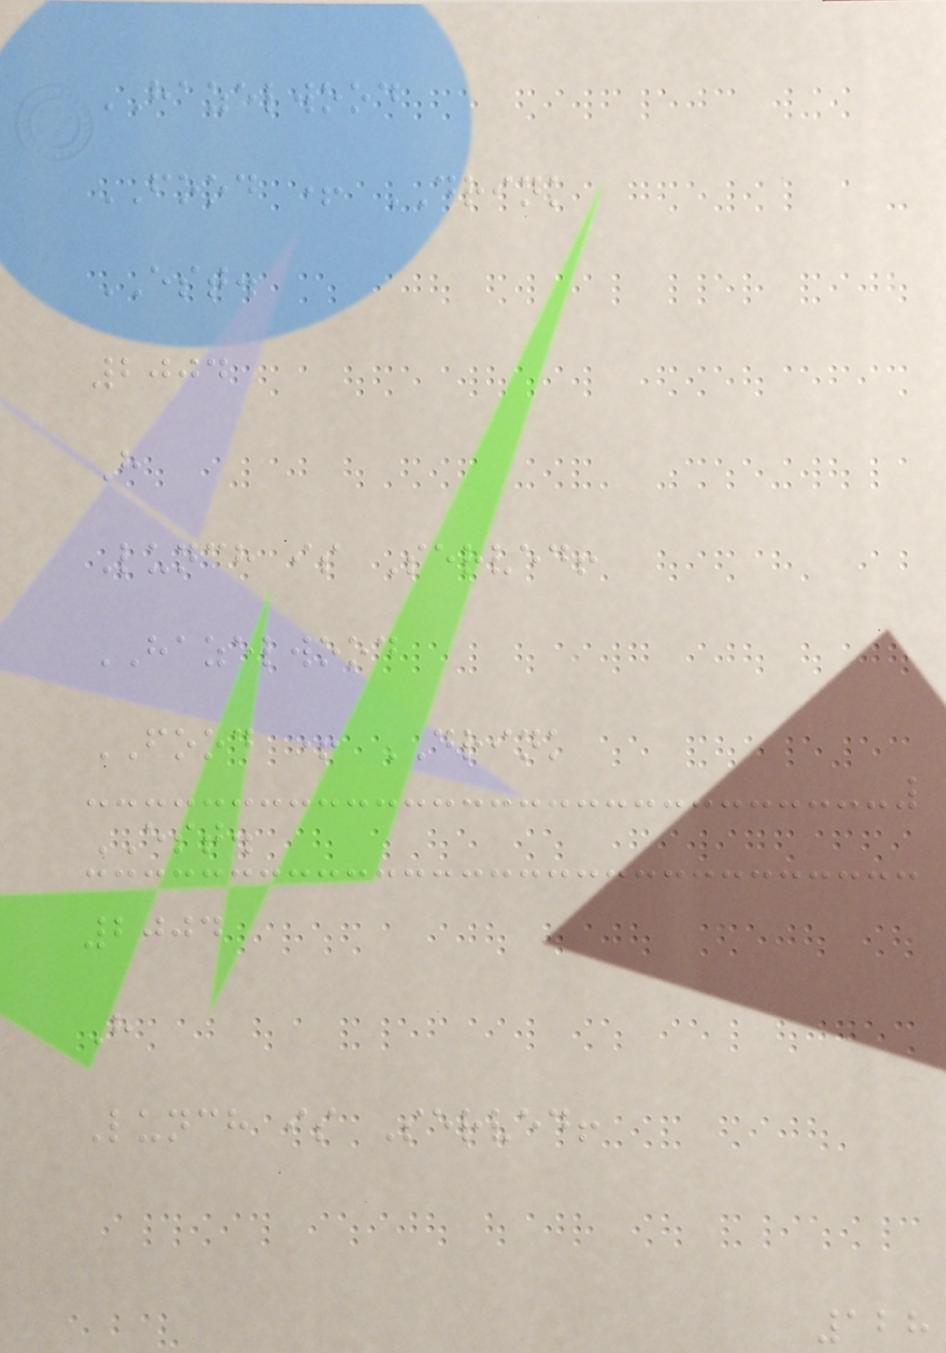HAZELWOOD
FOOD + DRINK
EST.
2004
H
Lunch is Served!
HAZELWOOD
FOOD + DRINK
EST.
2004
H
Lunch is Served!
128
